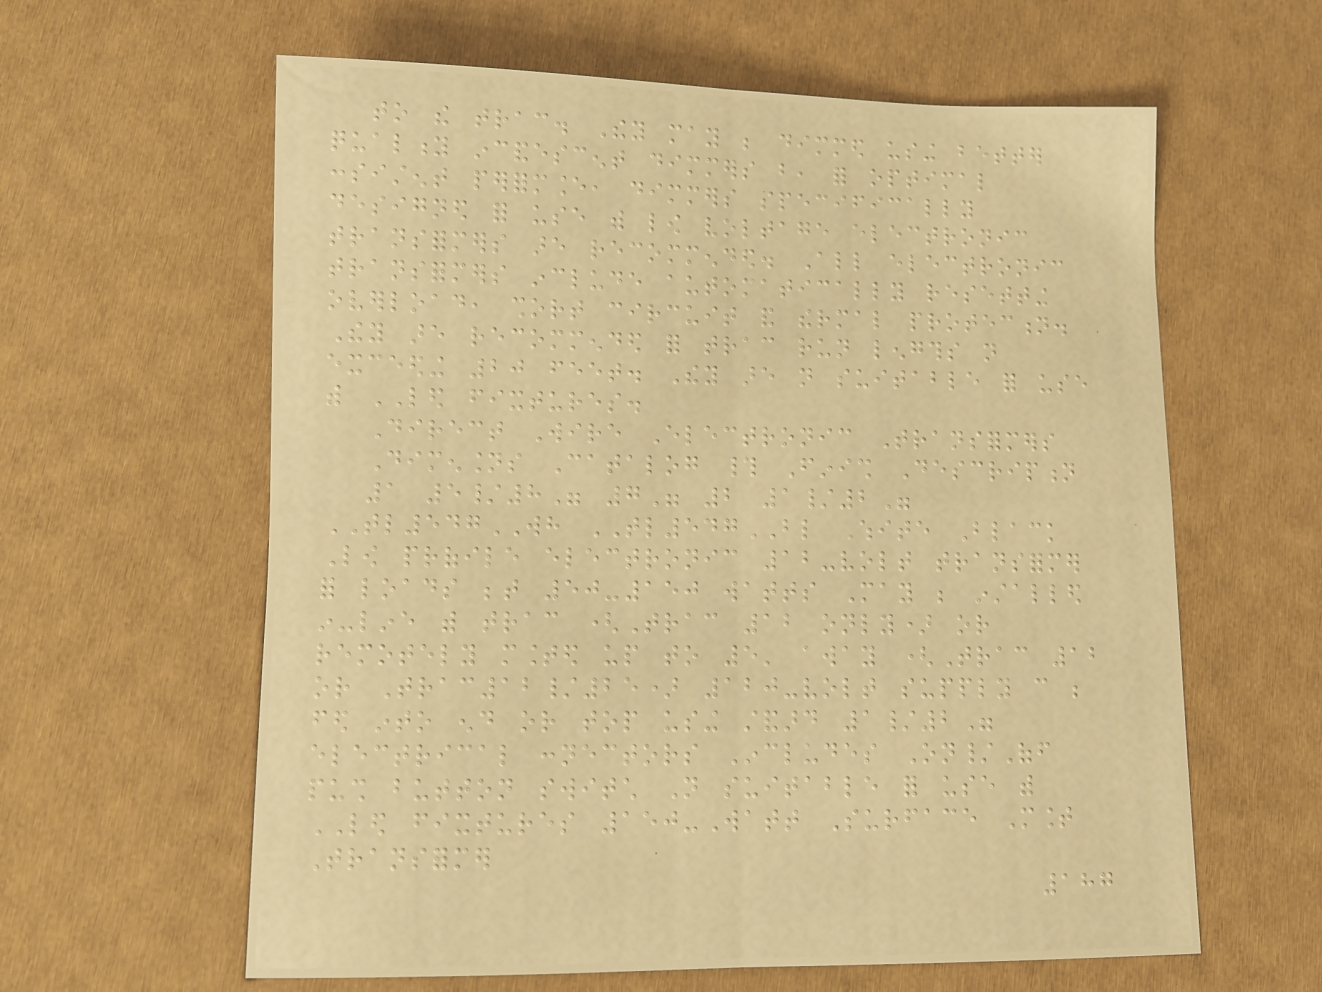to the trac. They may be dimmed using better
quality incandescent dimmers but, for optimal
consistent performance, dimmers specifically
designed for use with low voltage electronic
transformers are recommended. All electronic
transformers include automatically resetting
overload, short circuit and thermal protection.
They are recommended for trac run lengths not
exceeding 20 feet. They are not suitable for use
with LED fixtures.
Direct Wire Electronic Transformers
Dimensions Catalog # Finish Description
1 5/8" 7" 2 1/2"
TL547WH TL547BL White Black
Low profile electronic 12-volt transformer
for loads between 50-150 watts May be installed
in-line with trac (Trac 12 only) or
remotely mounted up to 5' away (Trac 12
or Trac12/25) 120-volt supply can be
fed into end or top using standard 1/2"
electrical connectors Includes On/Off
push button switch Not suitable for use with
LED fixtures 150-Watt Surface Mount
Transformer
187
